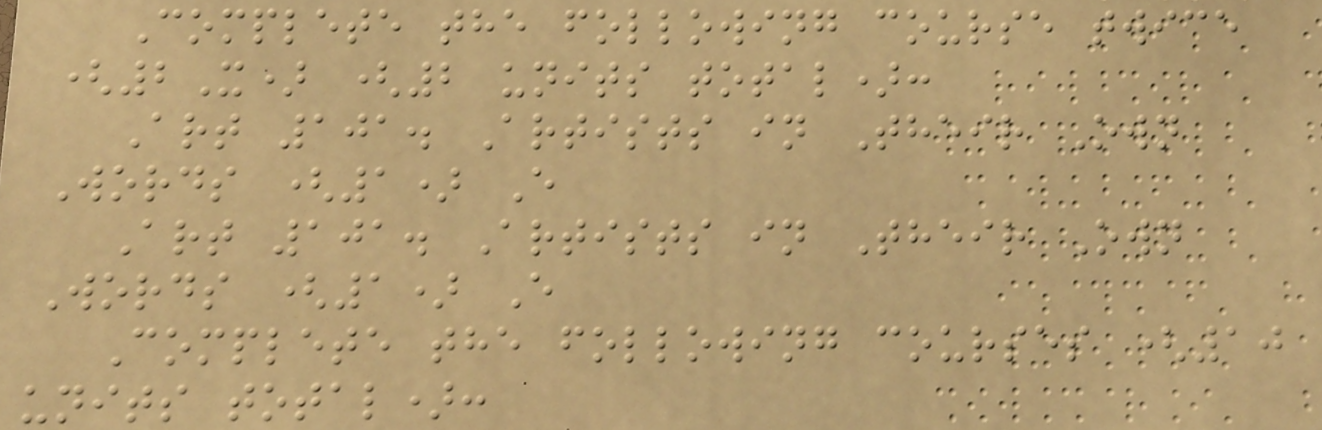Complete the following course twice
(2X) (2 units total):
Art 101. Artists in Their Own
Words (1) E
Art 101. Artists in Their Own
Words (1) E
Complete the following courses (10
units total):
